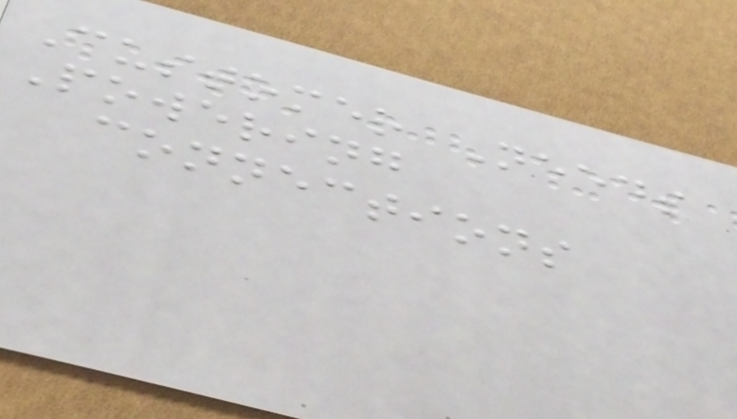Customer Needs
Powering
connections
